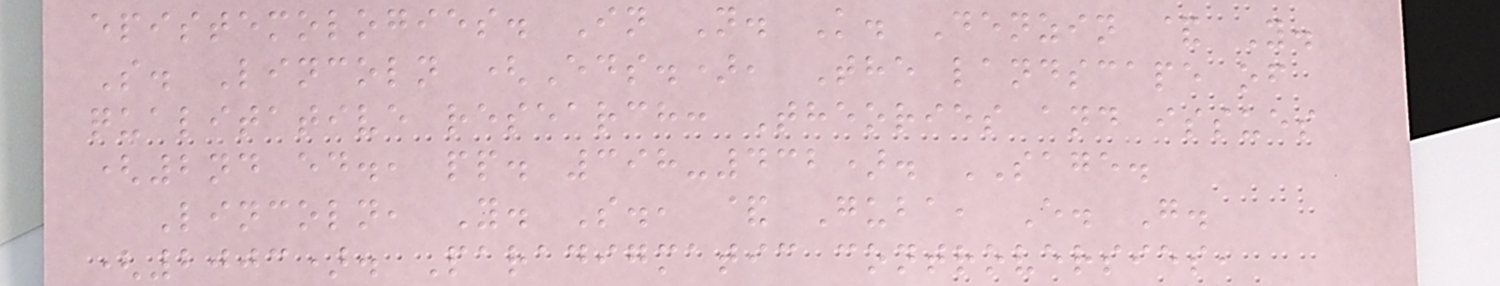epistemologies. In N. K. Denzin & Y.
S. Lincoln (Eds.), The landscape of
qualitative research: Theories and issues
(2nd ed., pp. 398-432). SAGE.
Lincoln, Y. S., & Guba, E. G.
(2003). Paradigmatic controversies,
